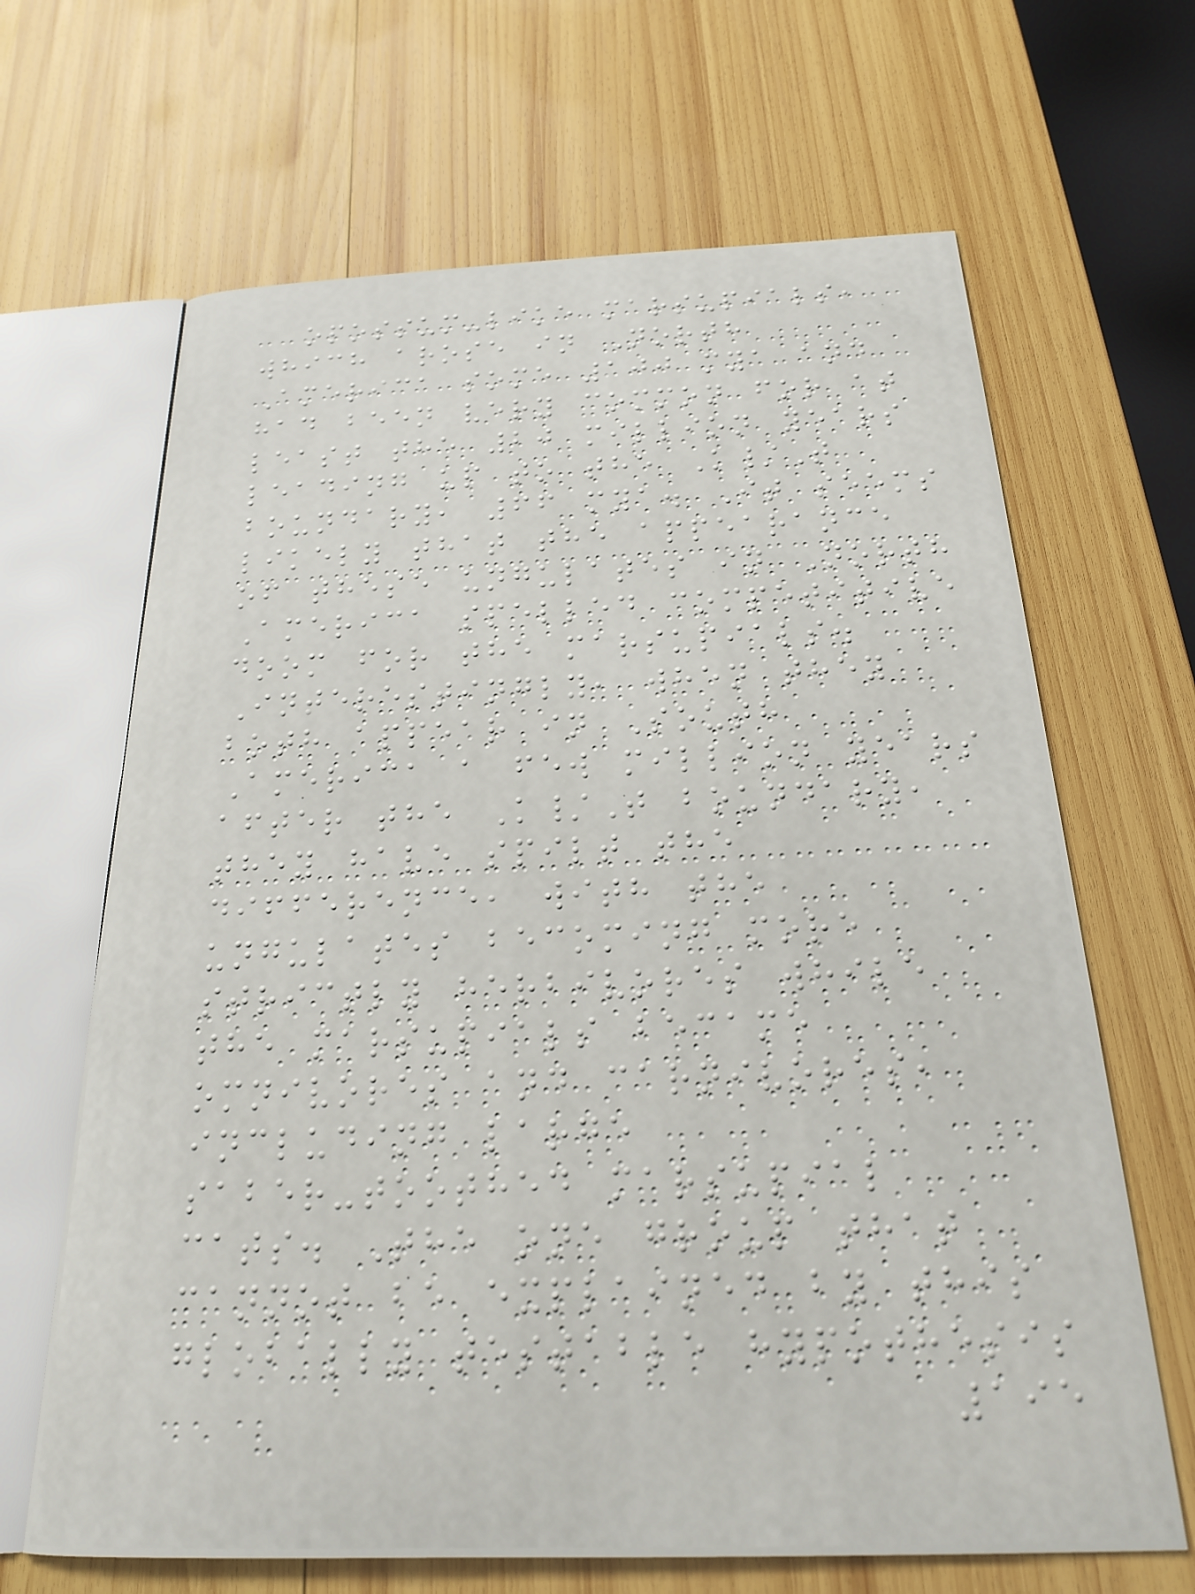opossum-like marsupials,
which arose in North
America some 100 mya and
had been very common for at
least the 20 million years
leading up to the K/T
boundary, 66 mya. It seems
likely that the appearance
of these ungulates in North
America spelled competitive
doom for the marsupials.
Interestingly, when they
both appear in South
America a few million years
after the K/T boundary,
they have spilt the
difference, with the
ungulates becoming more
strictly herbivores while
the marsupials became
omnivores and carnivores,
including large
saber-toothed marsupial
cats. The one group that
cannot be explained by this
globally testable hypothesis
195
